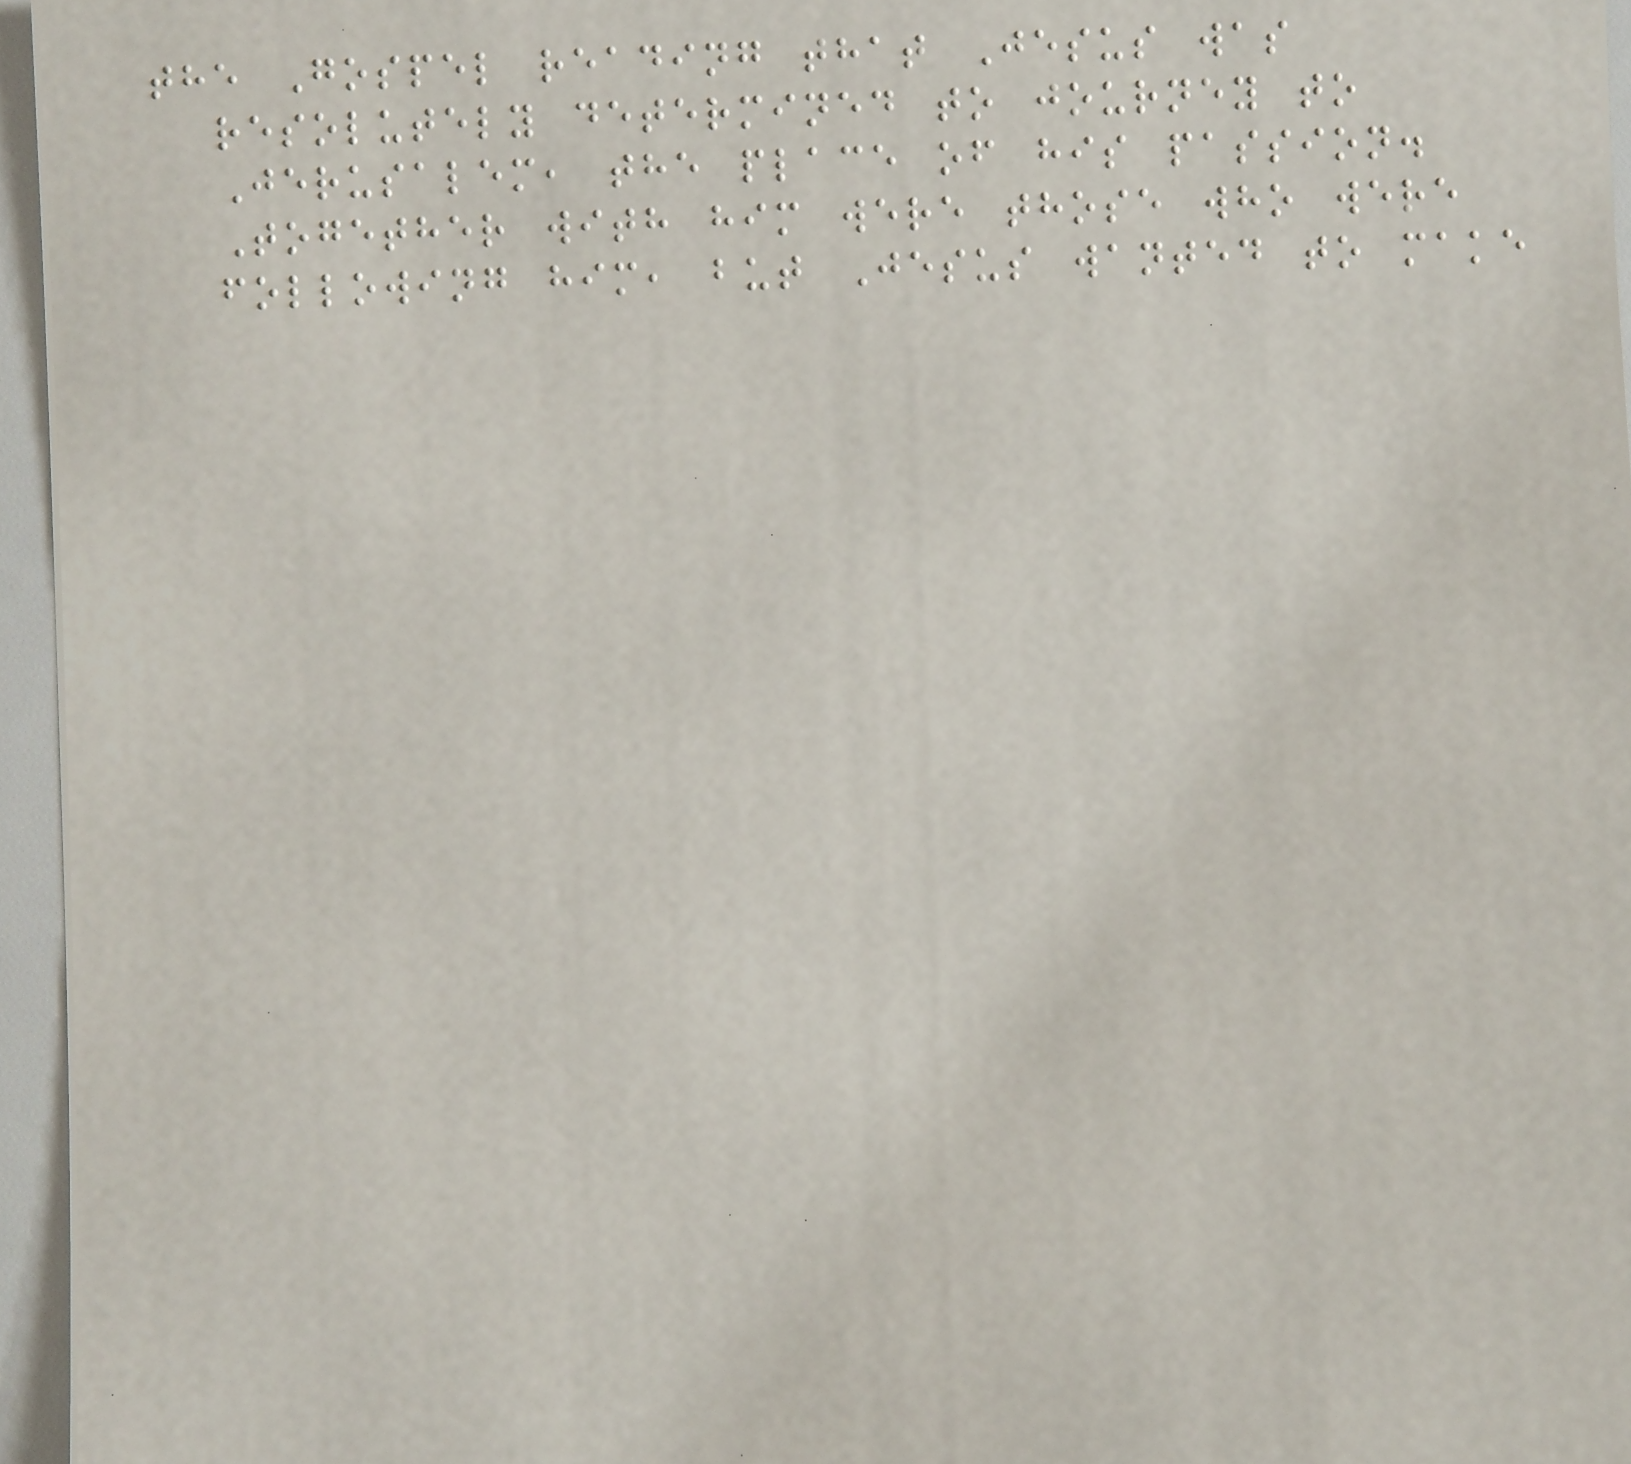the Gospel reading that Jesus was
resolutely determined to journey to
Jerusalem, the place of his passion.
Together with him were those who were
following him, but Jesus wanted to make
